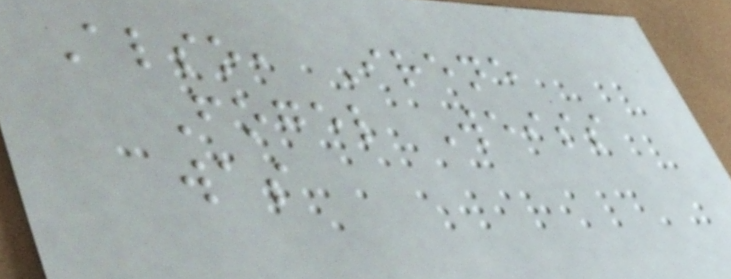Also, Irene
Fogel Weiss
was
